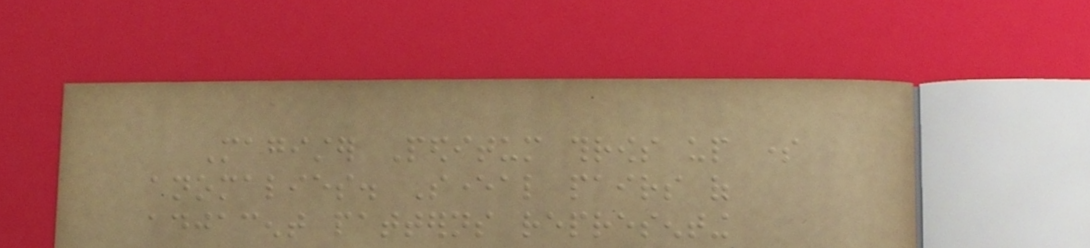Magister Peditum throws up some
anomalies. Several pairs of
adjacent patterns representing
